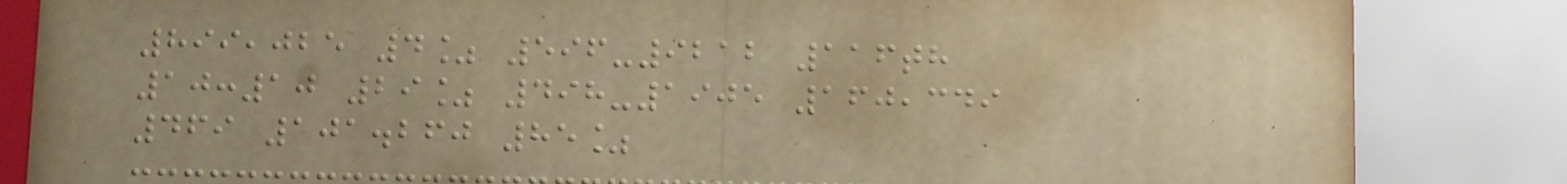899,025 4% 596-9212 116th
10:10 29% 498-1905 160,349
469 101.260 85%
